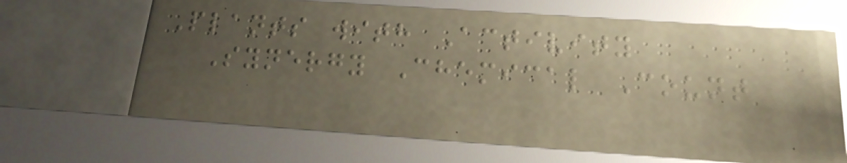Plants with Activity
Synergy Chemical Count
